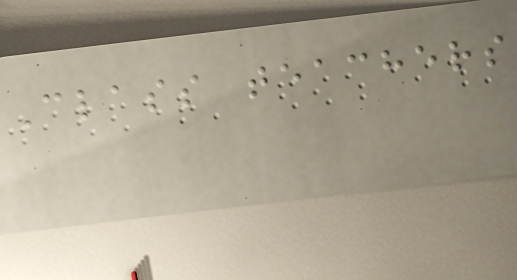Class teachers
